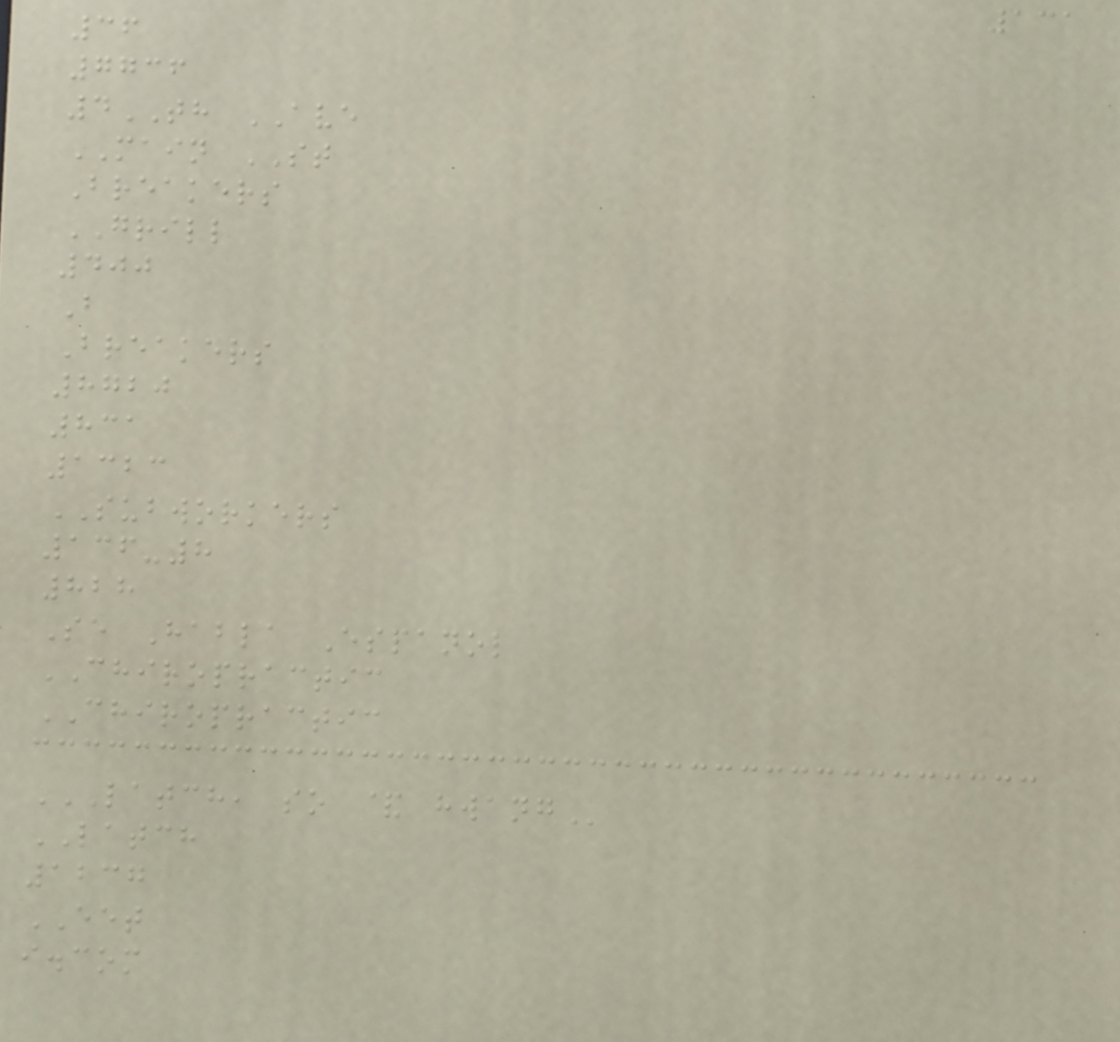131
36
7736
4TH AVE
MAIN ST
Breakers
GRILL
400
B
Breakers
8720
831
1323
SUBWORKERS
136-8
828
Se Habla Espanol
CHIROPRACTIC
CHIROPRACTIC
LATCH, SO & HWANG
LATCH
1237
EET
i.com
